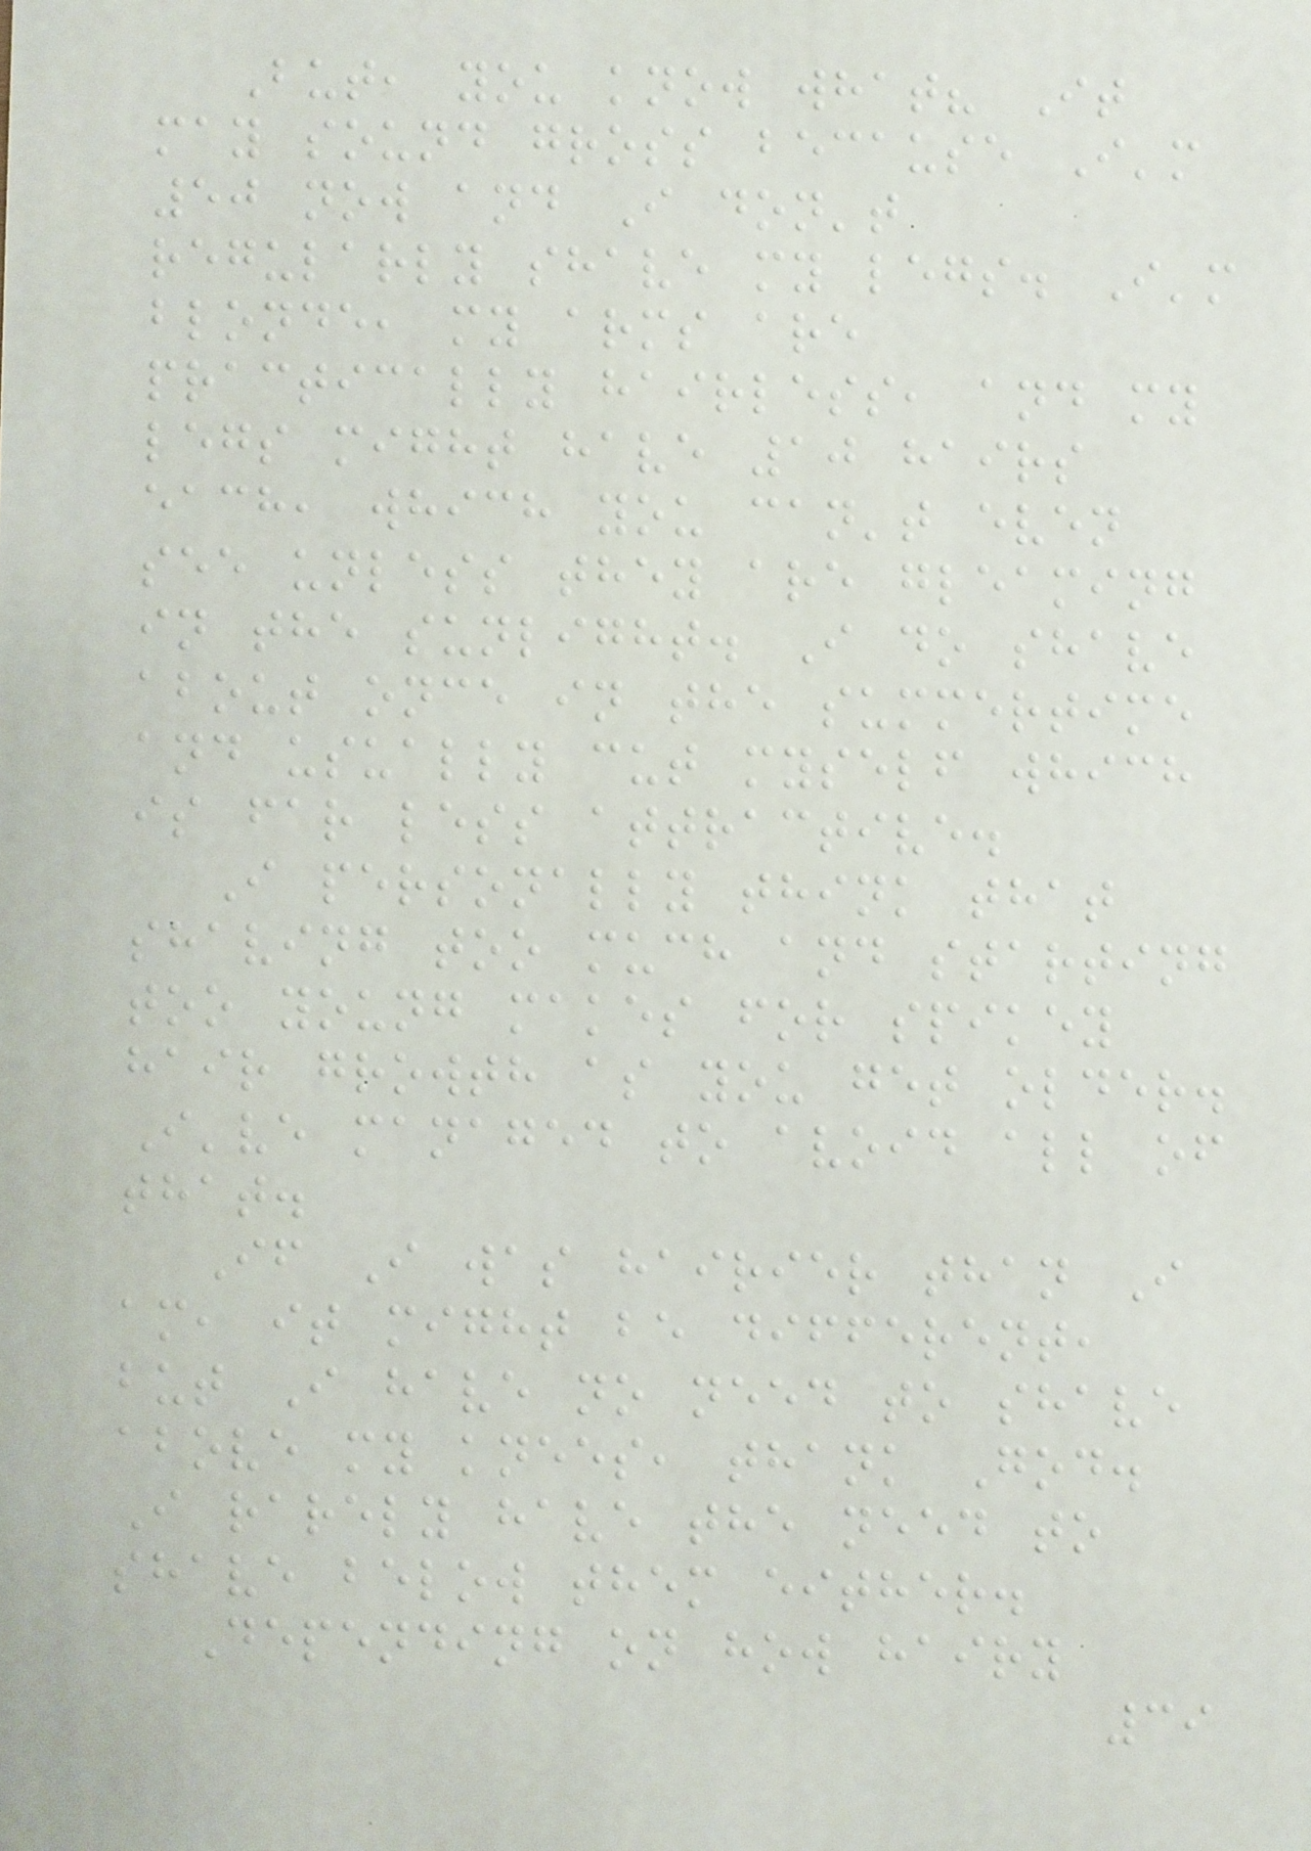But, you know what? It
may sound gross because I'm
50 now and I don't
regularly shave my legs. I'm
blonde, my arms are
practically hairless, and my
legs might have 10 hairs
each, which you can't even
see unless they are gleaming
in the sunlight. I do shave
about once in the summertime
and usually cut myself which
is far less attractive.
I personally think that
shaving too much and starting
too young makes for spikey
hair growth as you get older.
I've managed to avoid all of
that.
If I was hairier than I
am, it might be different,
but I have no need to shave
above my knees, thank God.
I rarely have the need to
shave below them either.
Depending on how hairy
39
